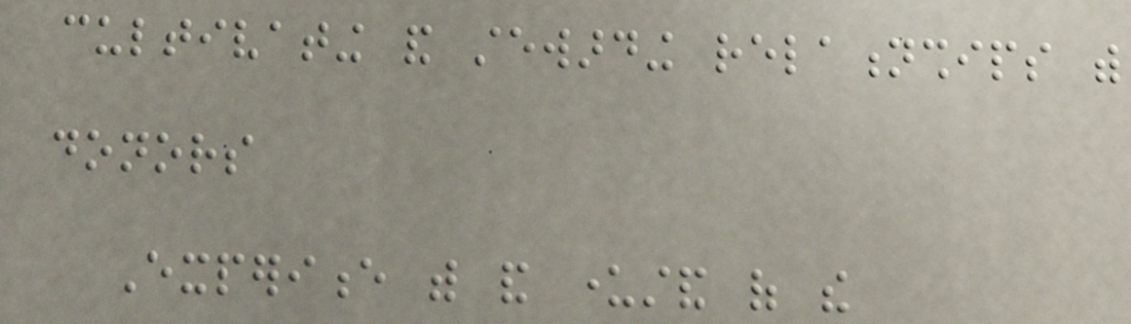cultivating and stewarding relationships with
donors
Experience with and understand of the
